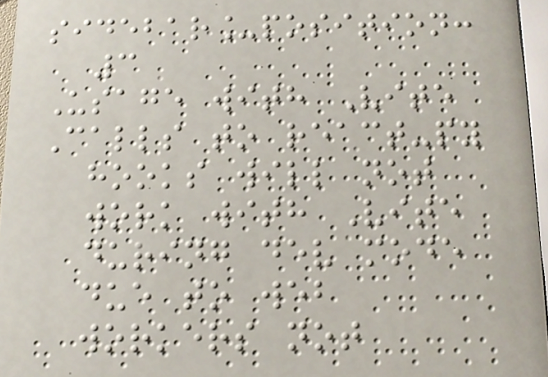sidebar_position:
3
Usage with Vite
Calls to react-py
hooks will not
work with Vite
during dev mode
due to web
workers not
